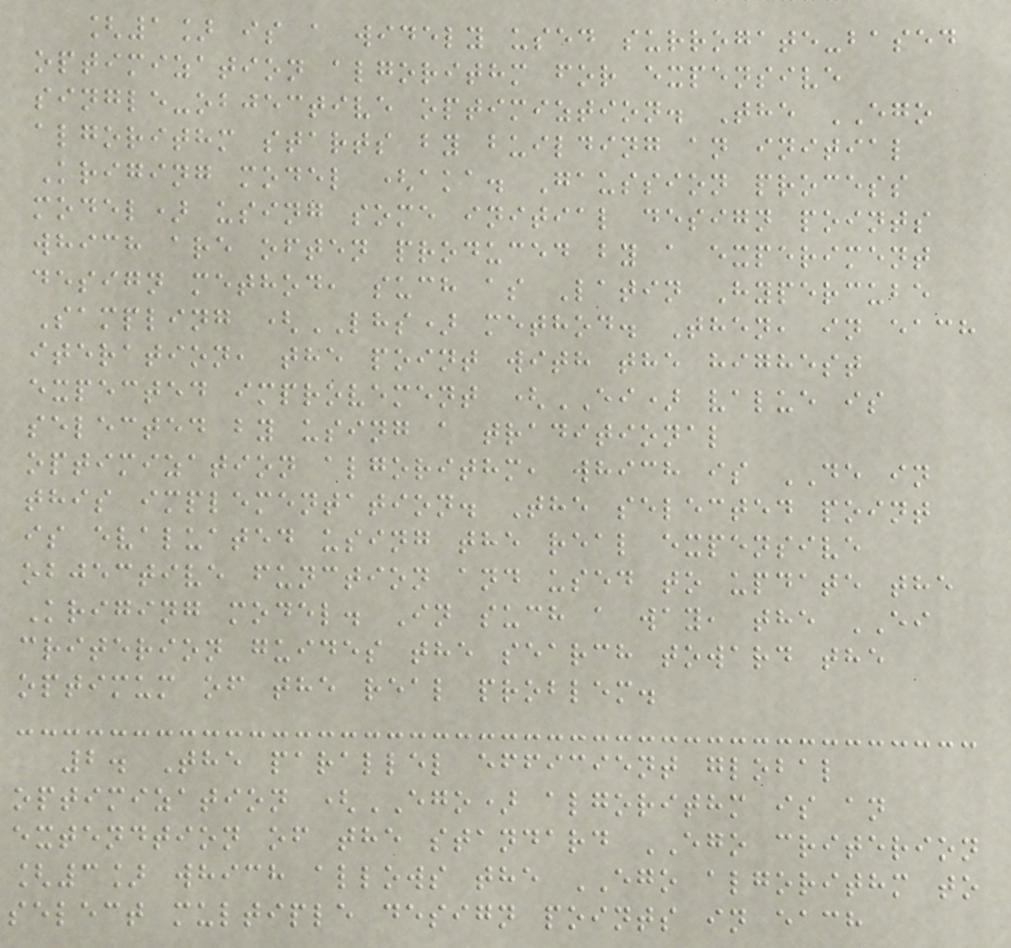[1] is a widely used surrogate-based
optimization algorithm for expensive
single-objective optimiztion. The EGO
algorithm starts by building an initial
Kriging model (aka. Gaussion process
model) using some initial design points
which are often produced by a experiment
design method, such as Latin Hypercube
Sampling (LHS) method. Then, in each
iteration, the point with the highest
expected improvement (EI) value is
selected by using a traditional
optimization algorithm, which is DE in
this implementation. The selected point
is evaluated using the real expensive
objective function and used to update the
Kriging model. In such a way, the EI
criterion guides the search toward the
optimum of the real problem.
2. The parallel efficient global
optimization (EGO) algorithm is an
extendtion of the standard EGO criterion
[3] which allows the EGO algorithm to
select multiple design points in each
